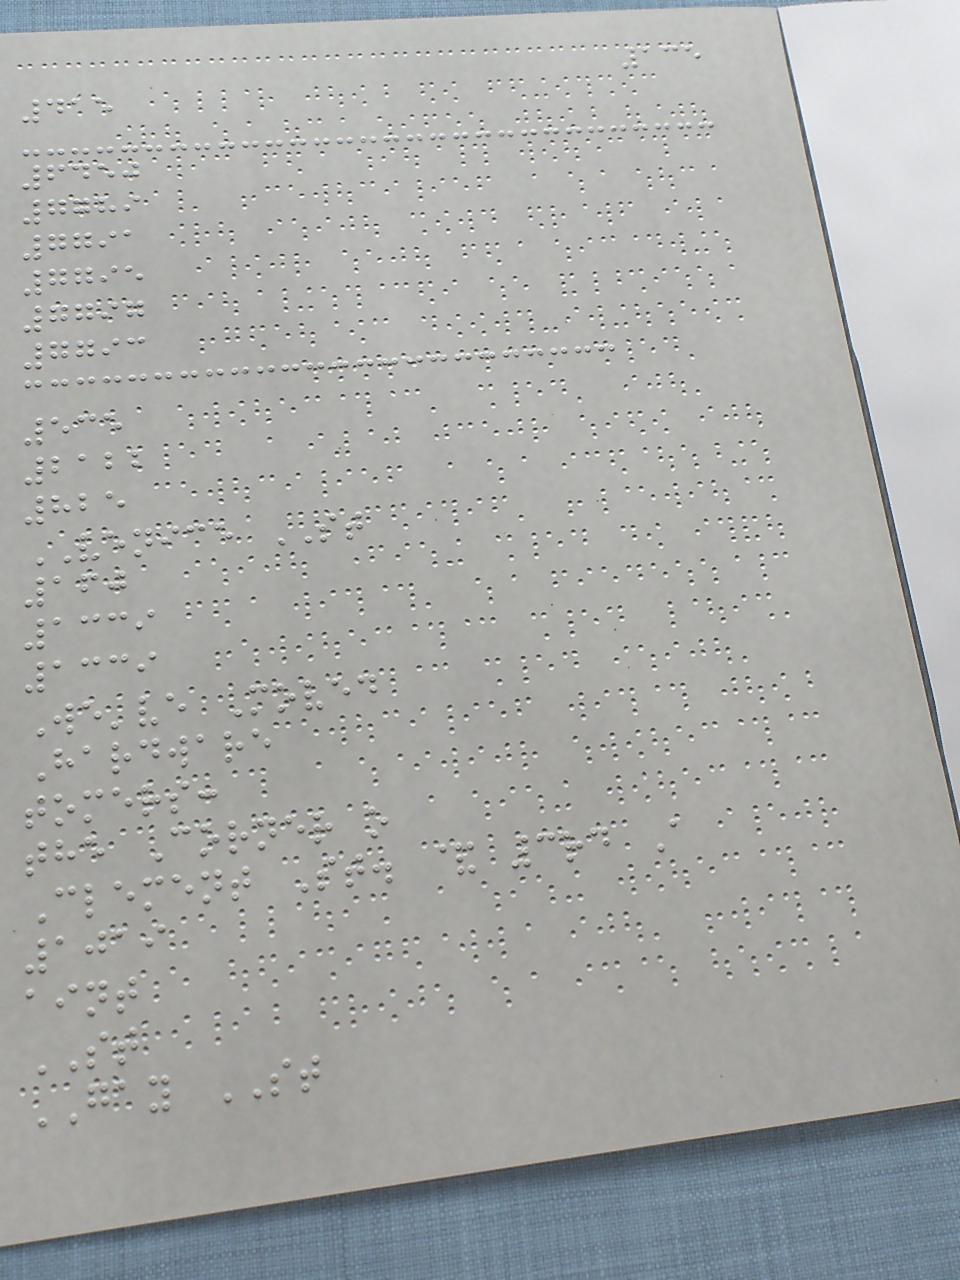135
415
6450
7789
7791
7795
7797
7793
535
2122
825
VENICE ST
160
1339
1339
We've Moved
Hardware
tomers:
the Corner o
Clement St. & 3rd A
1019
aint
ST
GAY ST
